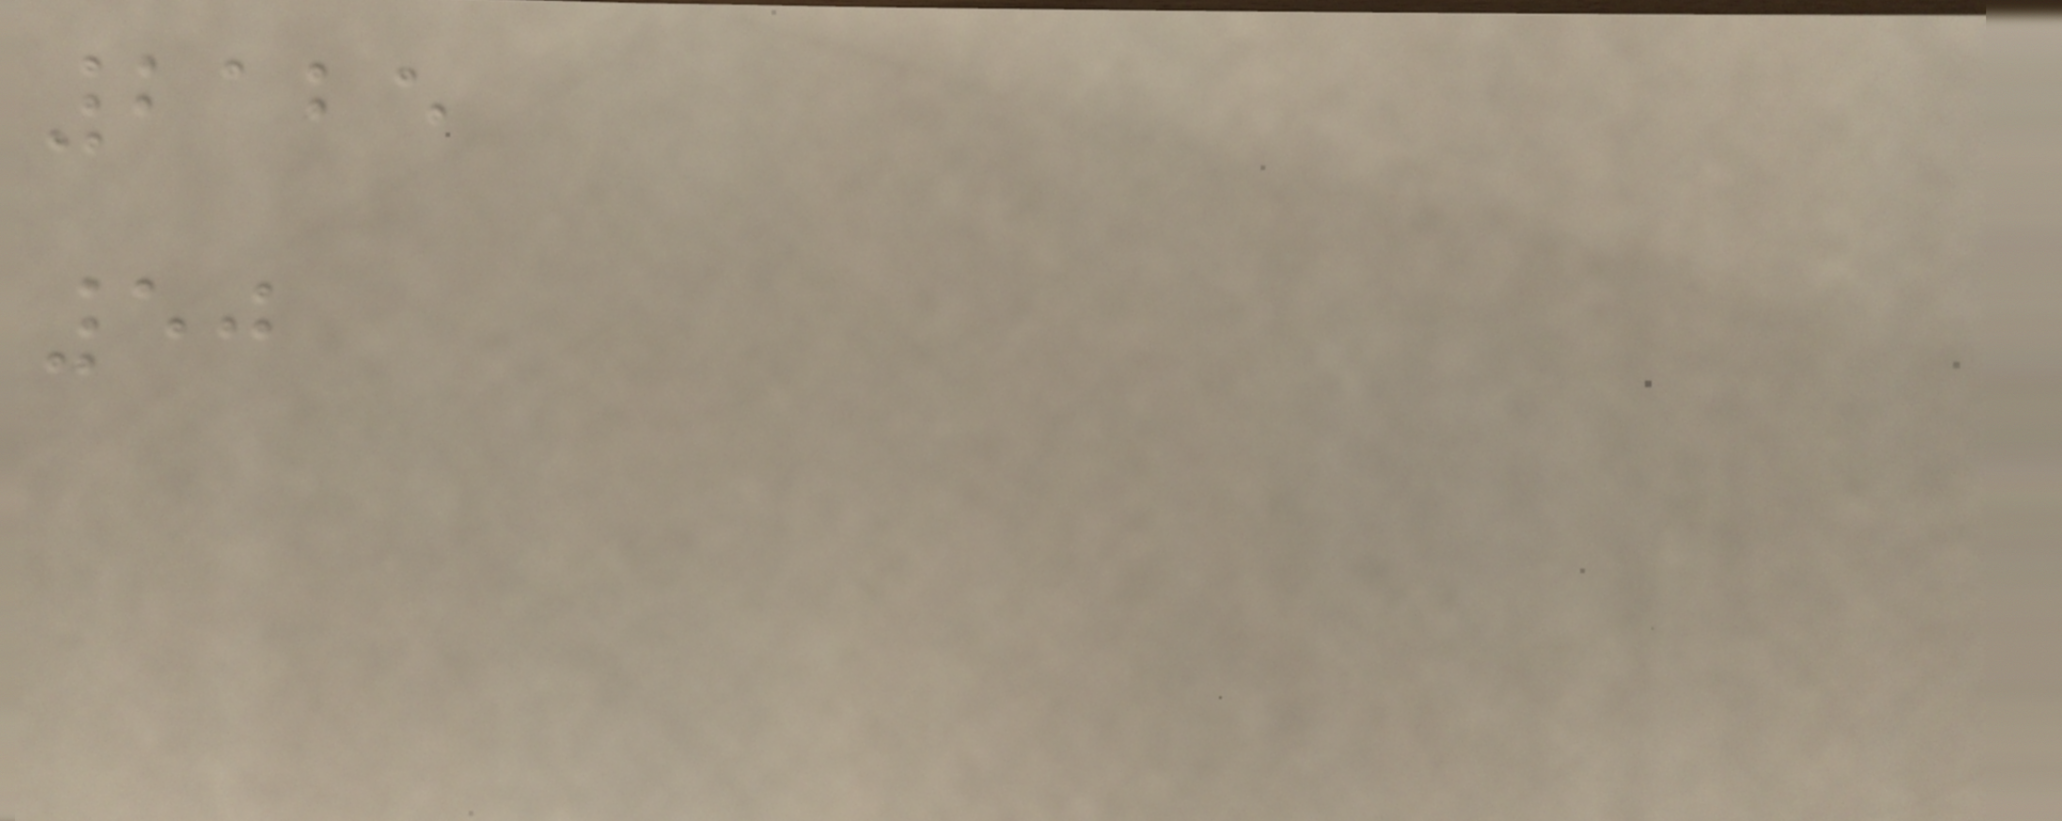2125
50
